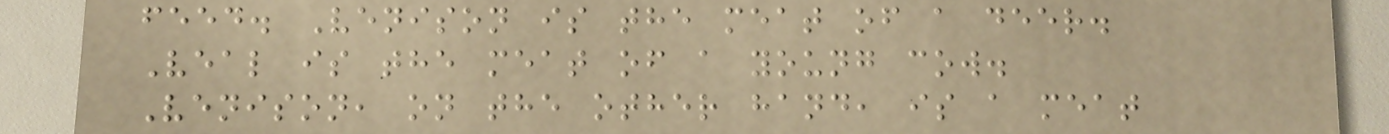feed. Venison is the meat of a deer.
Veal is the meat of a young cow.
Venison, on the other hand, is a meat
